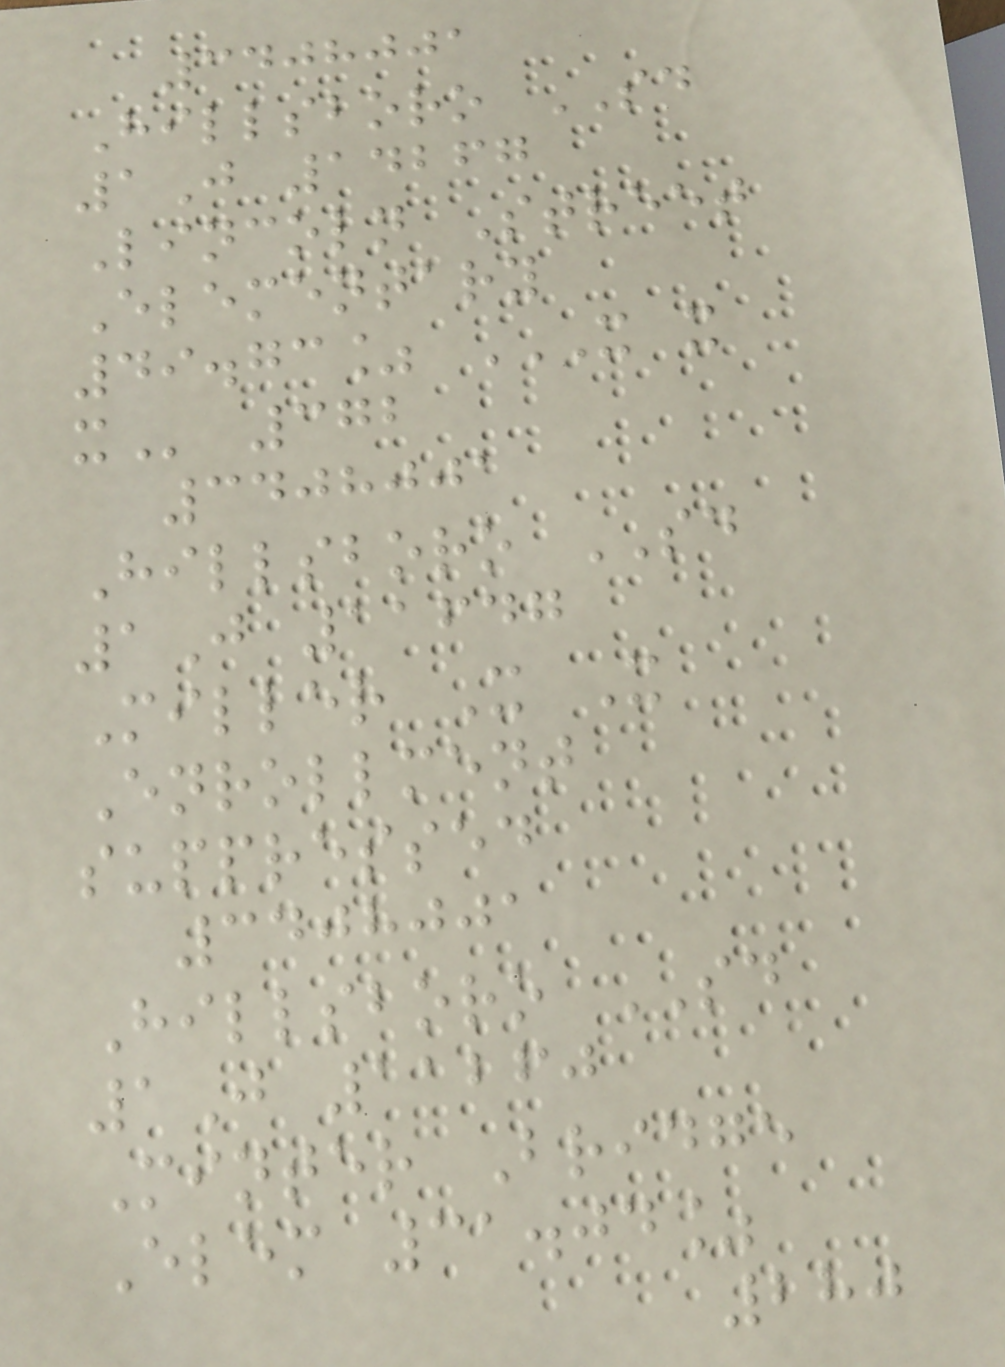3408001
Hillsboro SD
1J 14267
Lincoln Street
Elementary
49.73% X X
X 372
3408001
Hillsboro SD
1J 11647
Miller X X
Enrollment
suppressed
3408001
Hillsboro SD
1J 11260
Minter Bridge
Elem 31.04%
280
